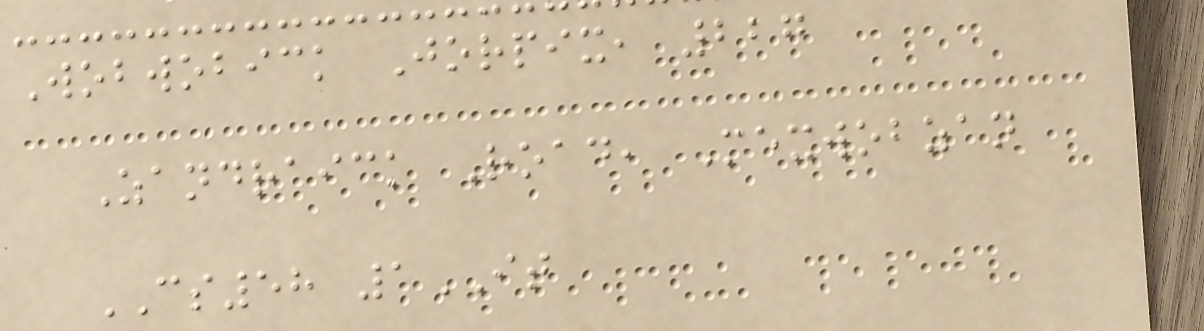Wobwobick Jorpix, 227
Zandraick Road, Mexwobzan
CS58 1IT
